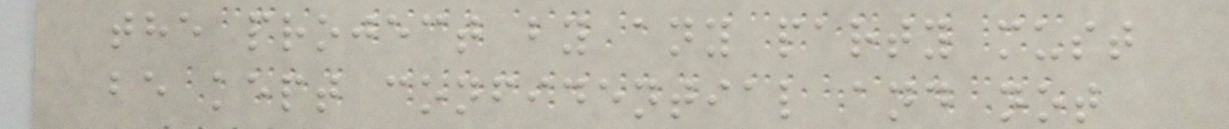the project by any party must
be kept confidential and not
